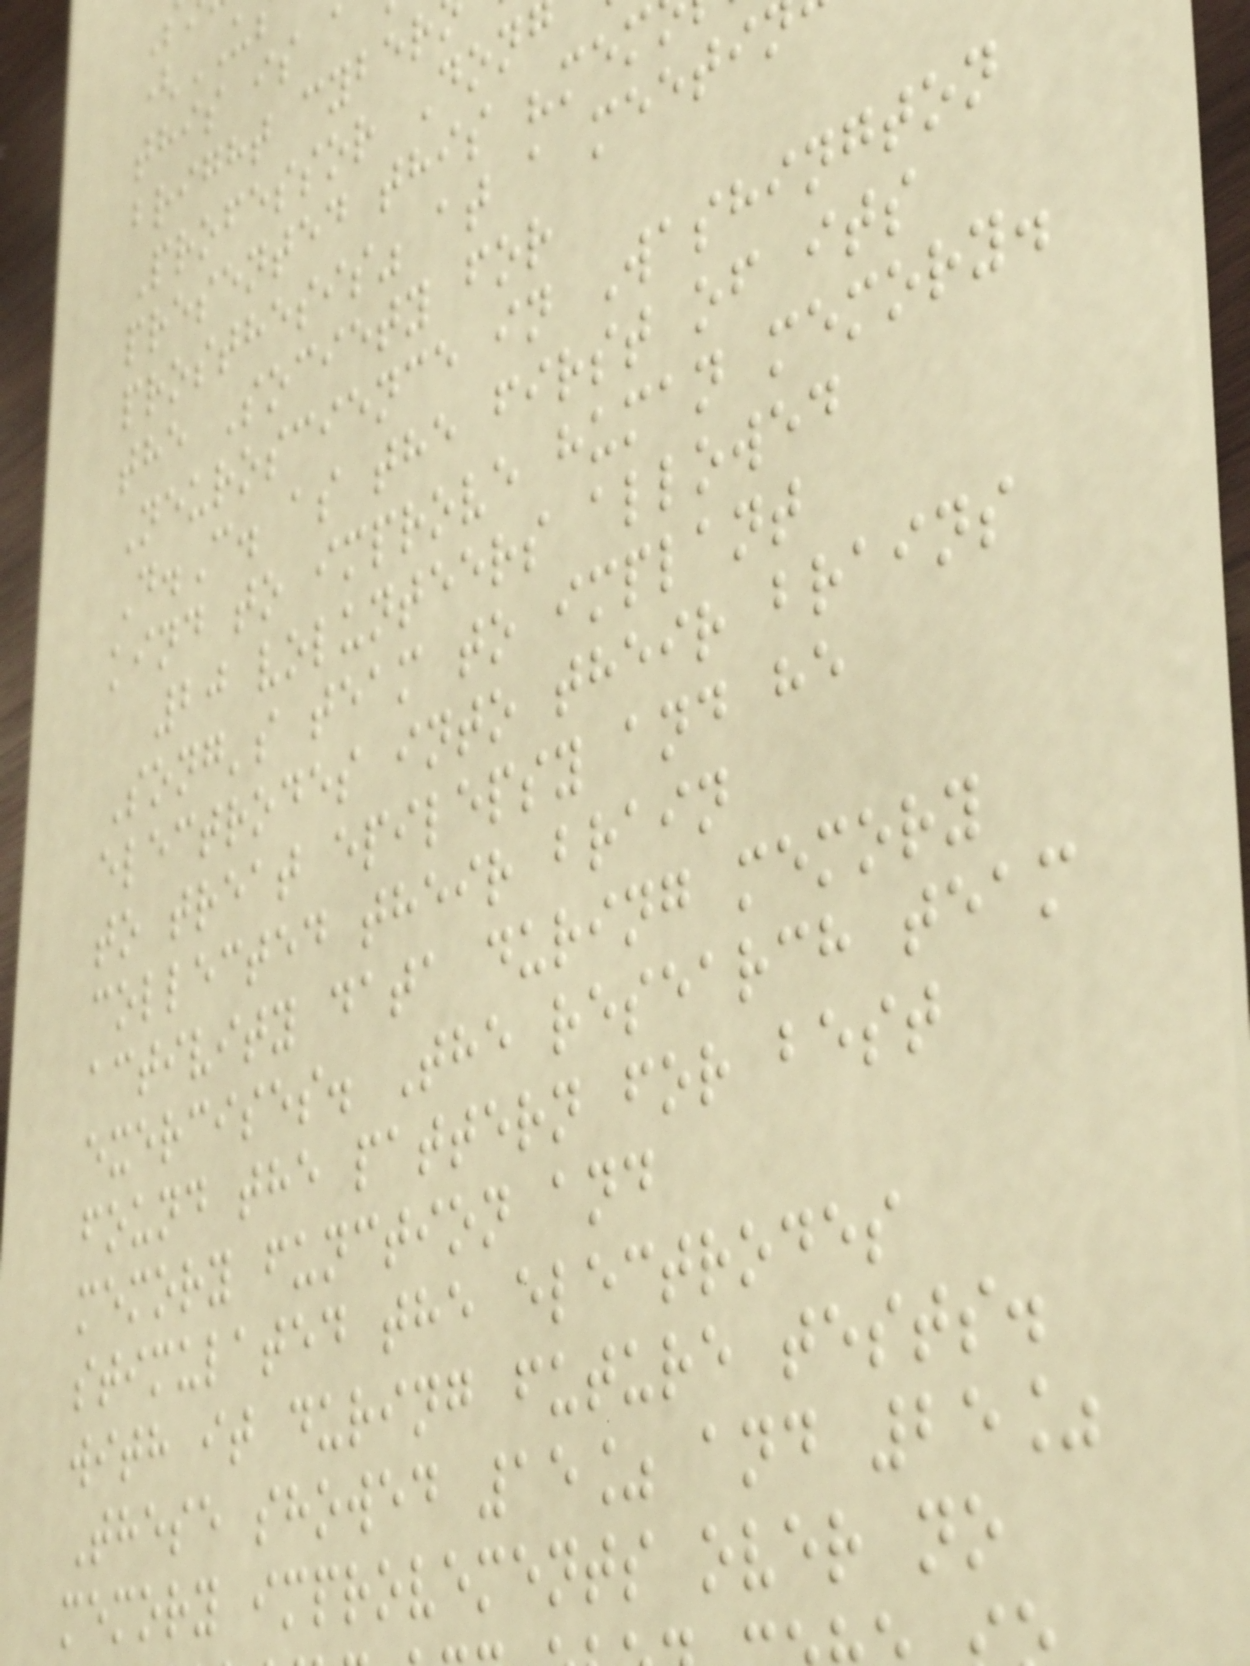this is
bright cyber
Professor Don
presented this "mem
prosthesis" at a meeti
the Society for
Neuroscience in Washington
D.C. as the first of its
kind to improve human memory.
20 volunteers allowed
Song's team to implant
electrodes into their brains
to treat epilepsy and he
collected their brain
activity data during memory
exercises. The research team
found the pattern for best
memory function and
stimulated the electrodes
with it during future tests.
These showed 15% and 25%
memory improvements over no
